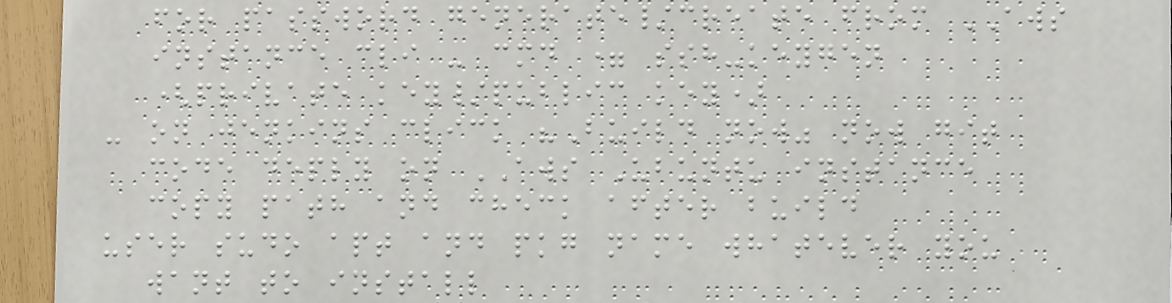for password generate/create from AWS
instance cli - cmd = ssh-keygen
(private key/public key)
- on jenkins click "Build now" now git
code deply on AWS Ubuntu instance
copy path and check after build
user sudo apt and pkg name whatever you
want to install
